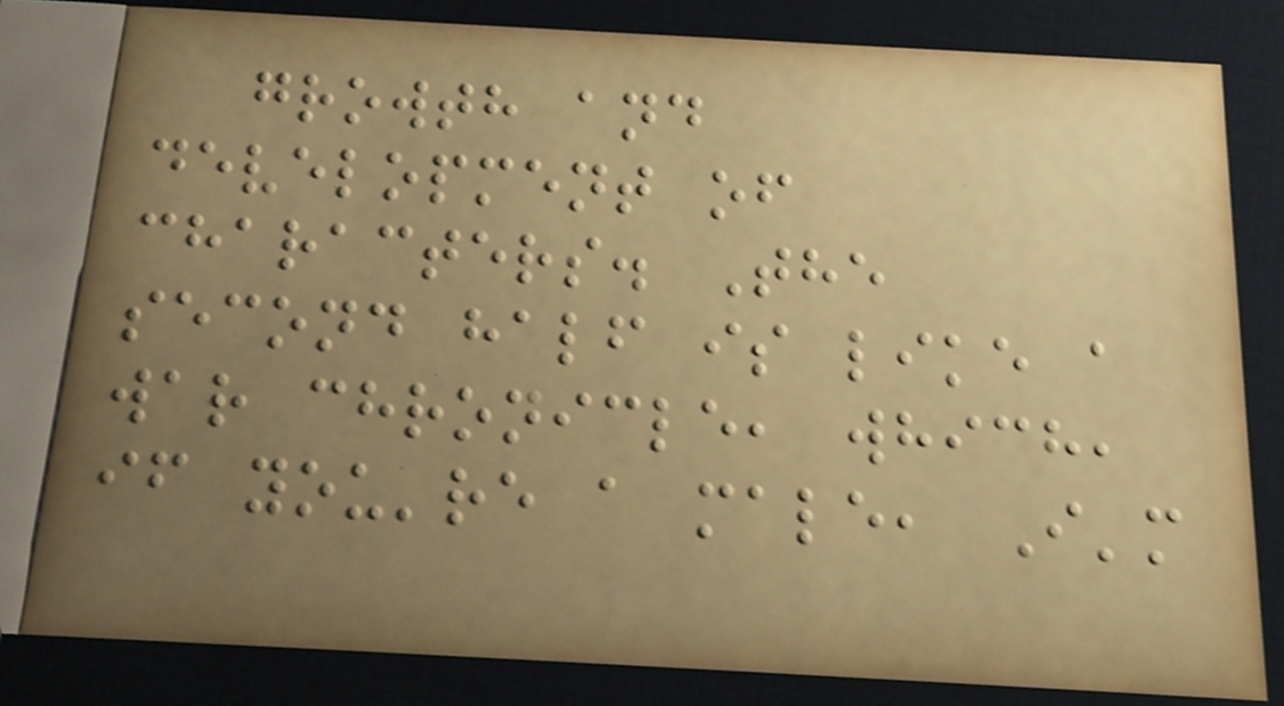growth and
development of
characters. The
second half is like a
war chronicle, which,
if you're a male, I'm
